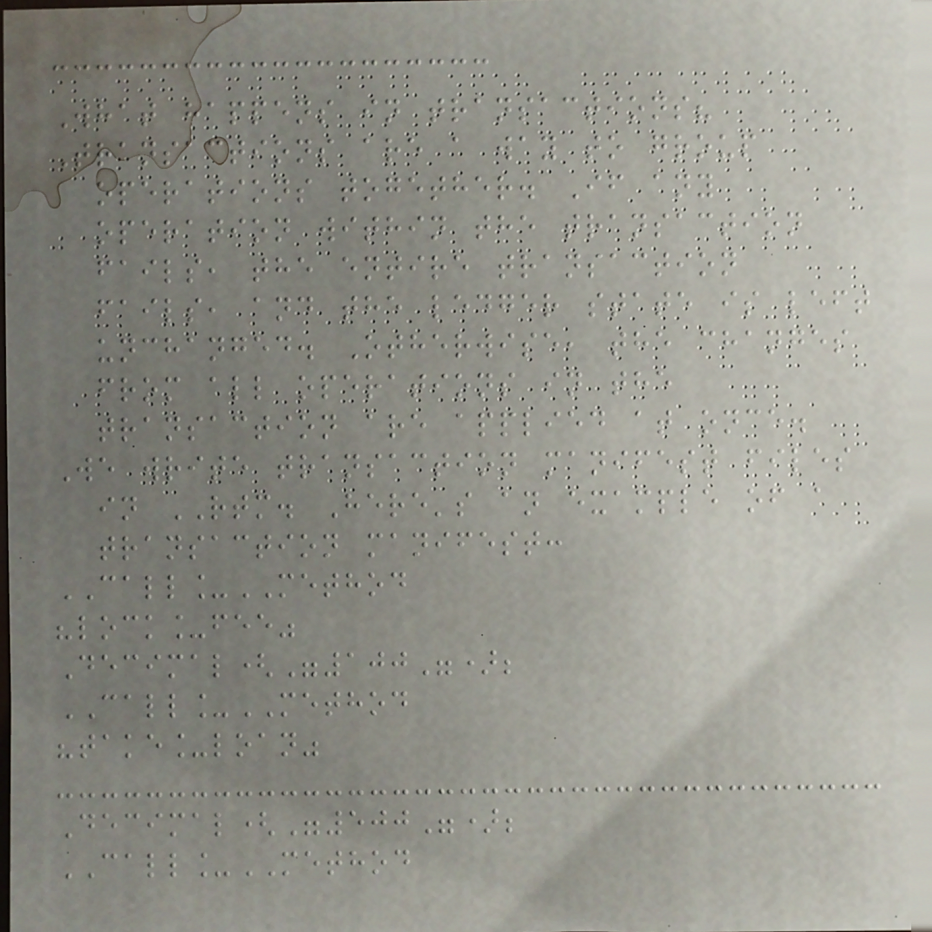What happens in transactions?
Transactions are a way to group
operations together. If any
operation within the transaction
fails, the entire transaction
fails, and the ledger state is left
unchanged. Otherwise, the changes
from all operations in the
transaction are applied at once.
We write transaction manifest files
in RTM. Here's an example of a
transaction manifest:
CALL_METHOD
"lock_fee"
Decimal("100");
CALL_METHOD
"take_loan"
Decimal("500");
CALL_METHOD
